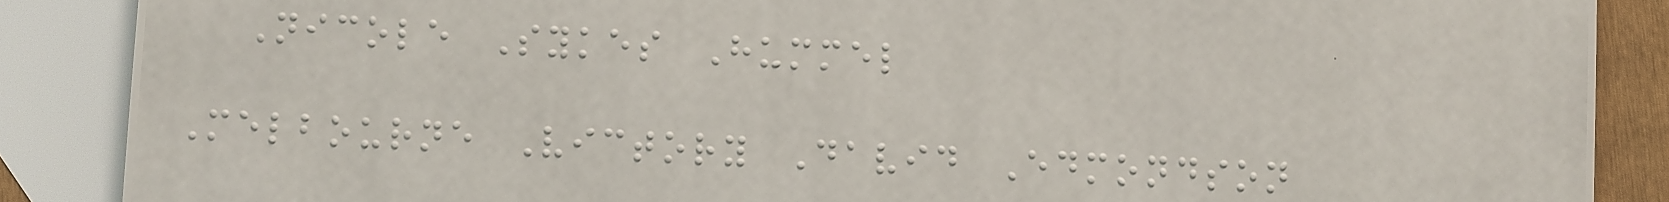Nicole Sykes Hummel
Melbourne Victory David Edmondson
